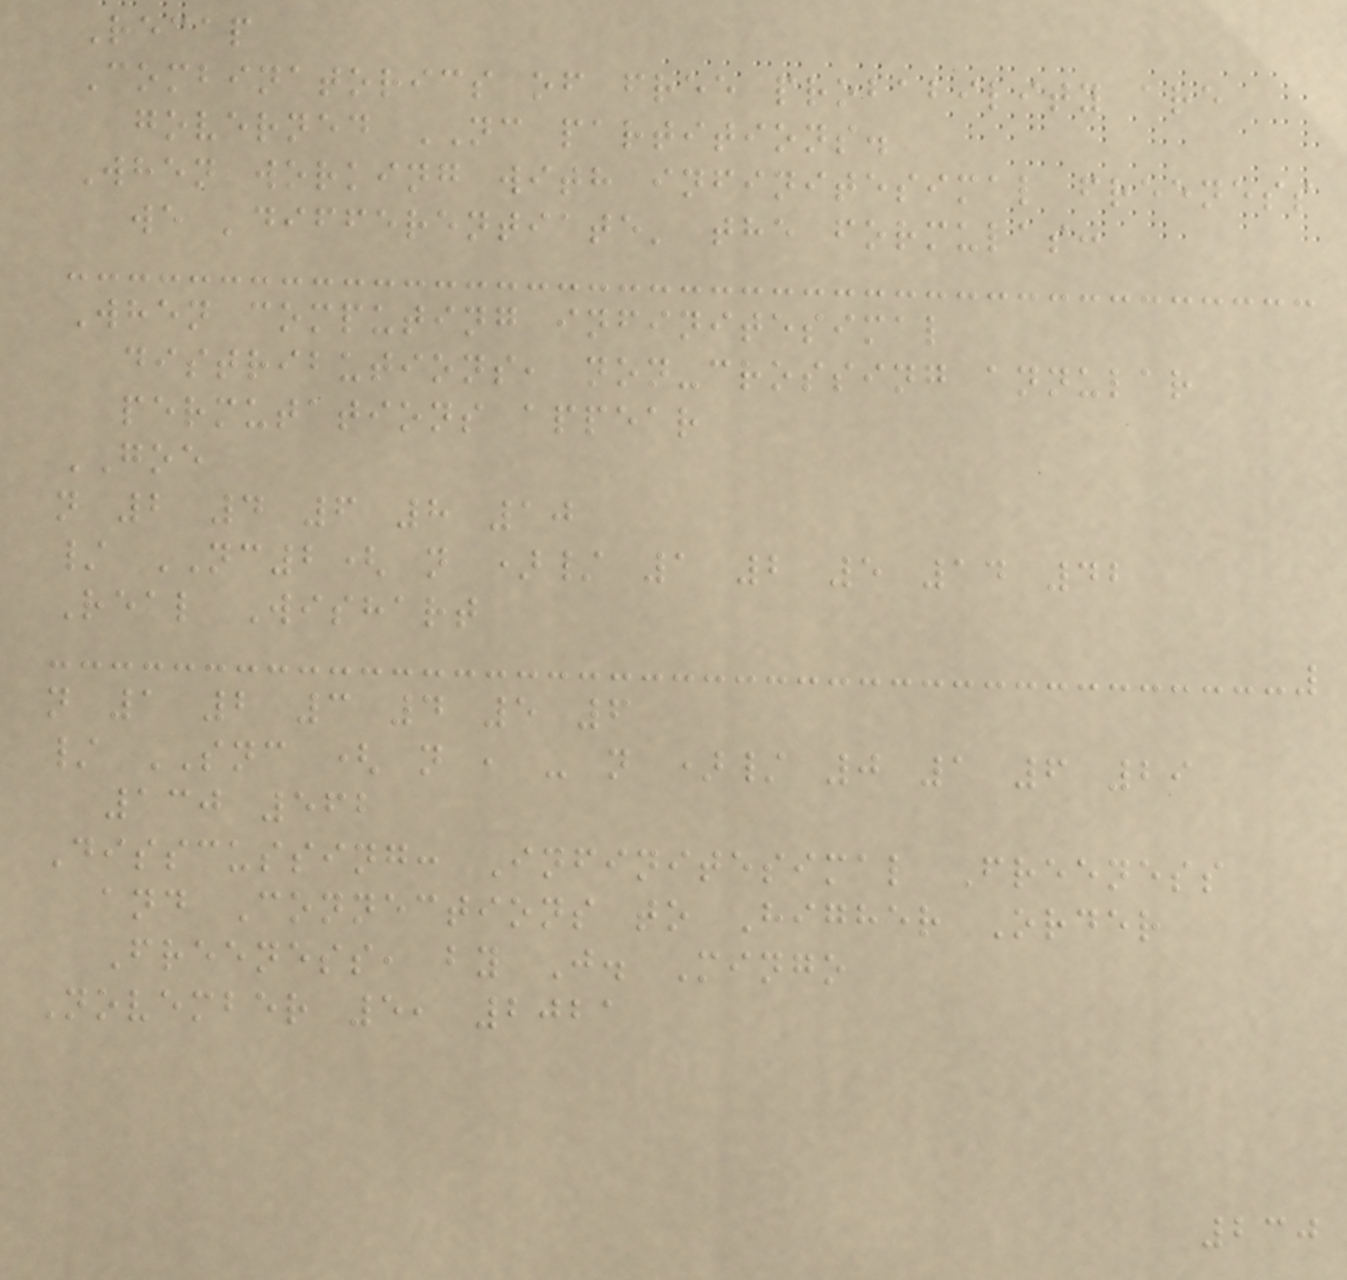Recap
Combinatorics of free probability are
governed NC partitions.
When working with infinitesimal freeness
we 'differentiate' the formulas:
When computing infinitesimal
distributions, non-crossing annular
permutations appear
GOE
n 2 4 6 8 10
/ NC2( n )/ 1 2 5 14 42
Real Wishart
n 1 2 3 4 5 6
/ SNC ( n , - n )/ 0 1 6 29
130 562
Disscussing: Infinitesimal Freeness
and Connections to Higher Order
Freeness, by J. Mingo
November 5, 2021
230
